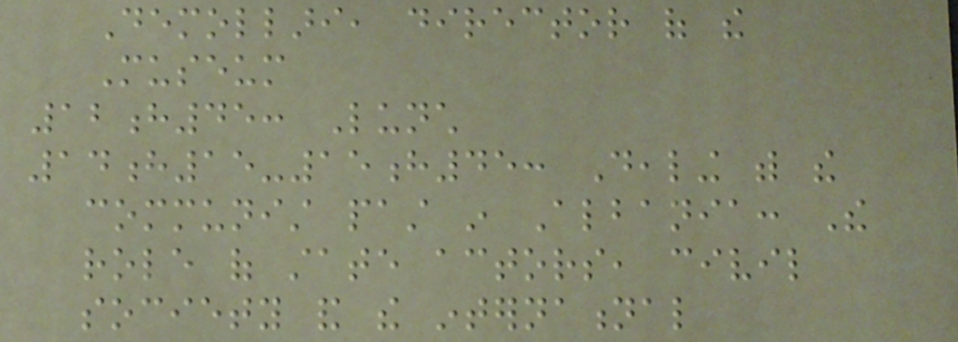Demollari, director of the
Museum
12h45: Lunch
14h15-15h45: Dealing with the
communist past in Albania: The
role of state actors, civil
society and the international
